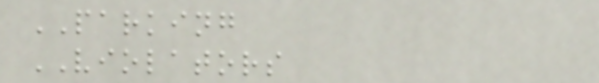PARKING
VIOLATORS
